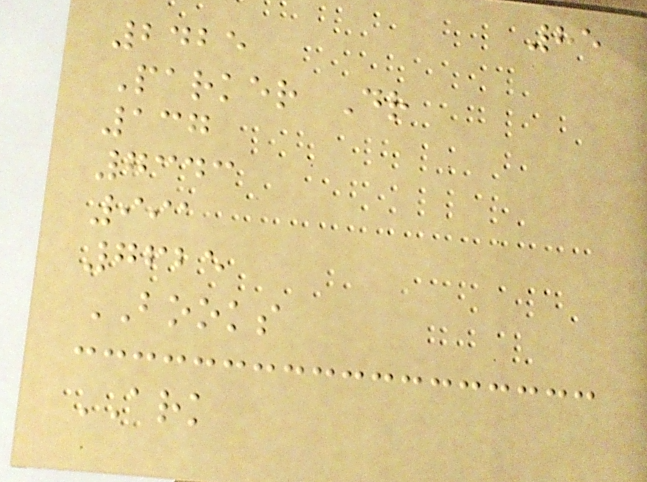85
2425
Parker Dr
137
7343
991
7625
BOOKS
ARK
